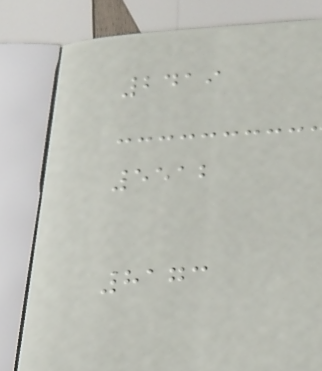2419
5512
8173
